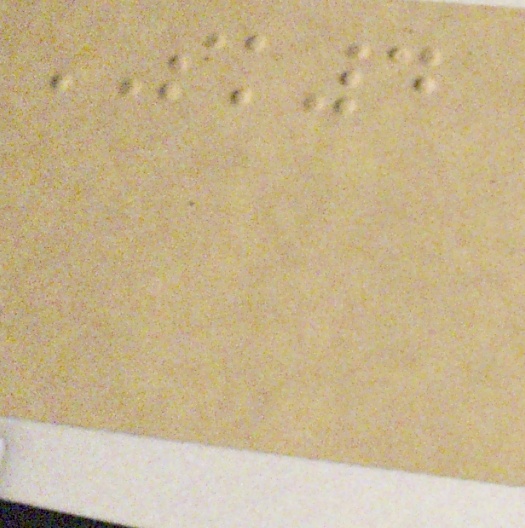SK4
